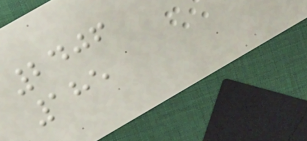2406
185
